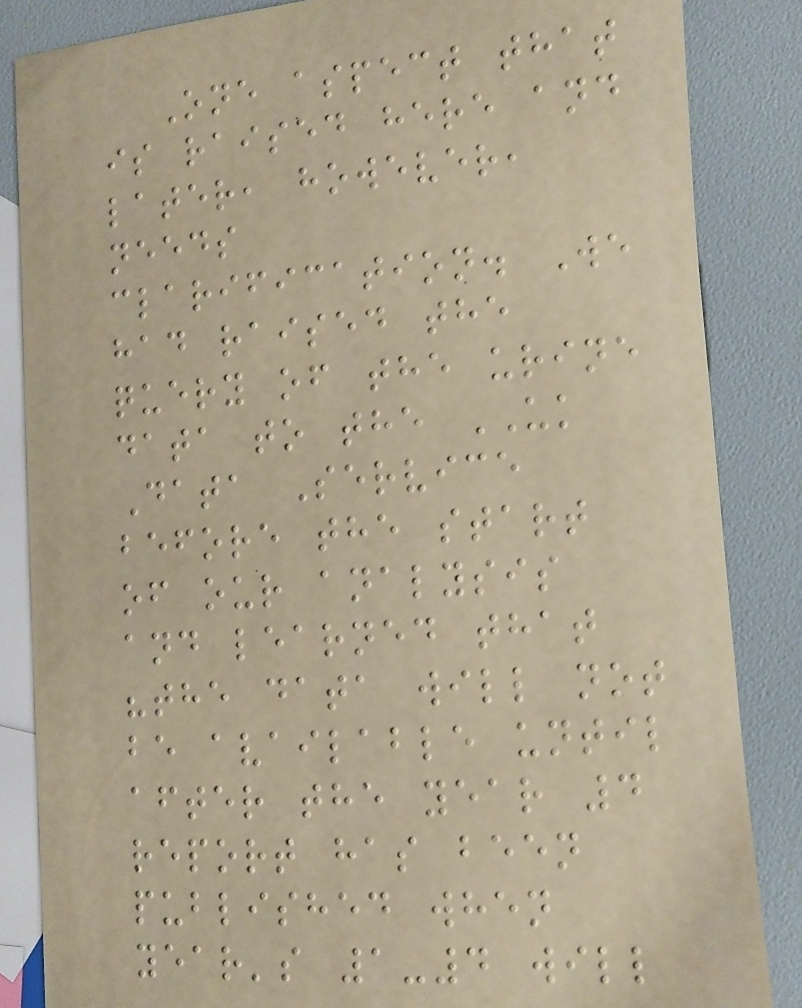One aspect that
is raised here and
later, however,
needs
clarification. We
had raised the
query of the urine
data to the UK
Data Service
before the start
of our analysis
and learned that
"the data will not
be available until
after the year 4
report has been
published when
year's 1-4 will
